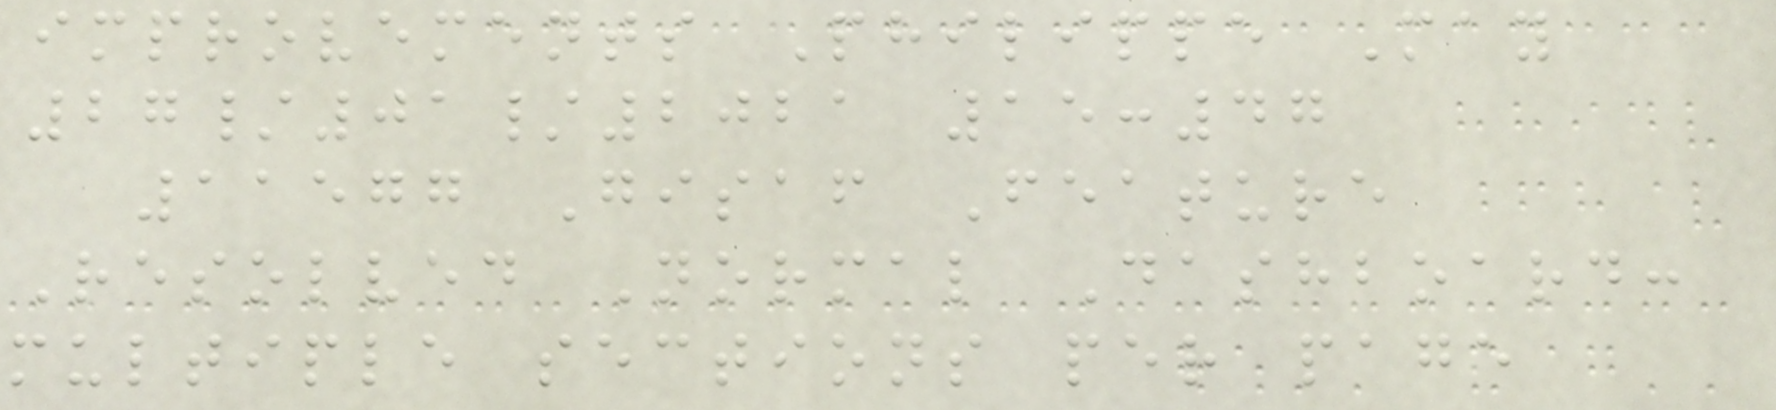improvements Philippe May
27/01/2021 15:47
11577 Gisaf Feature
Resolved Normal Dashboard:
multiple sections per page
